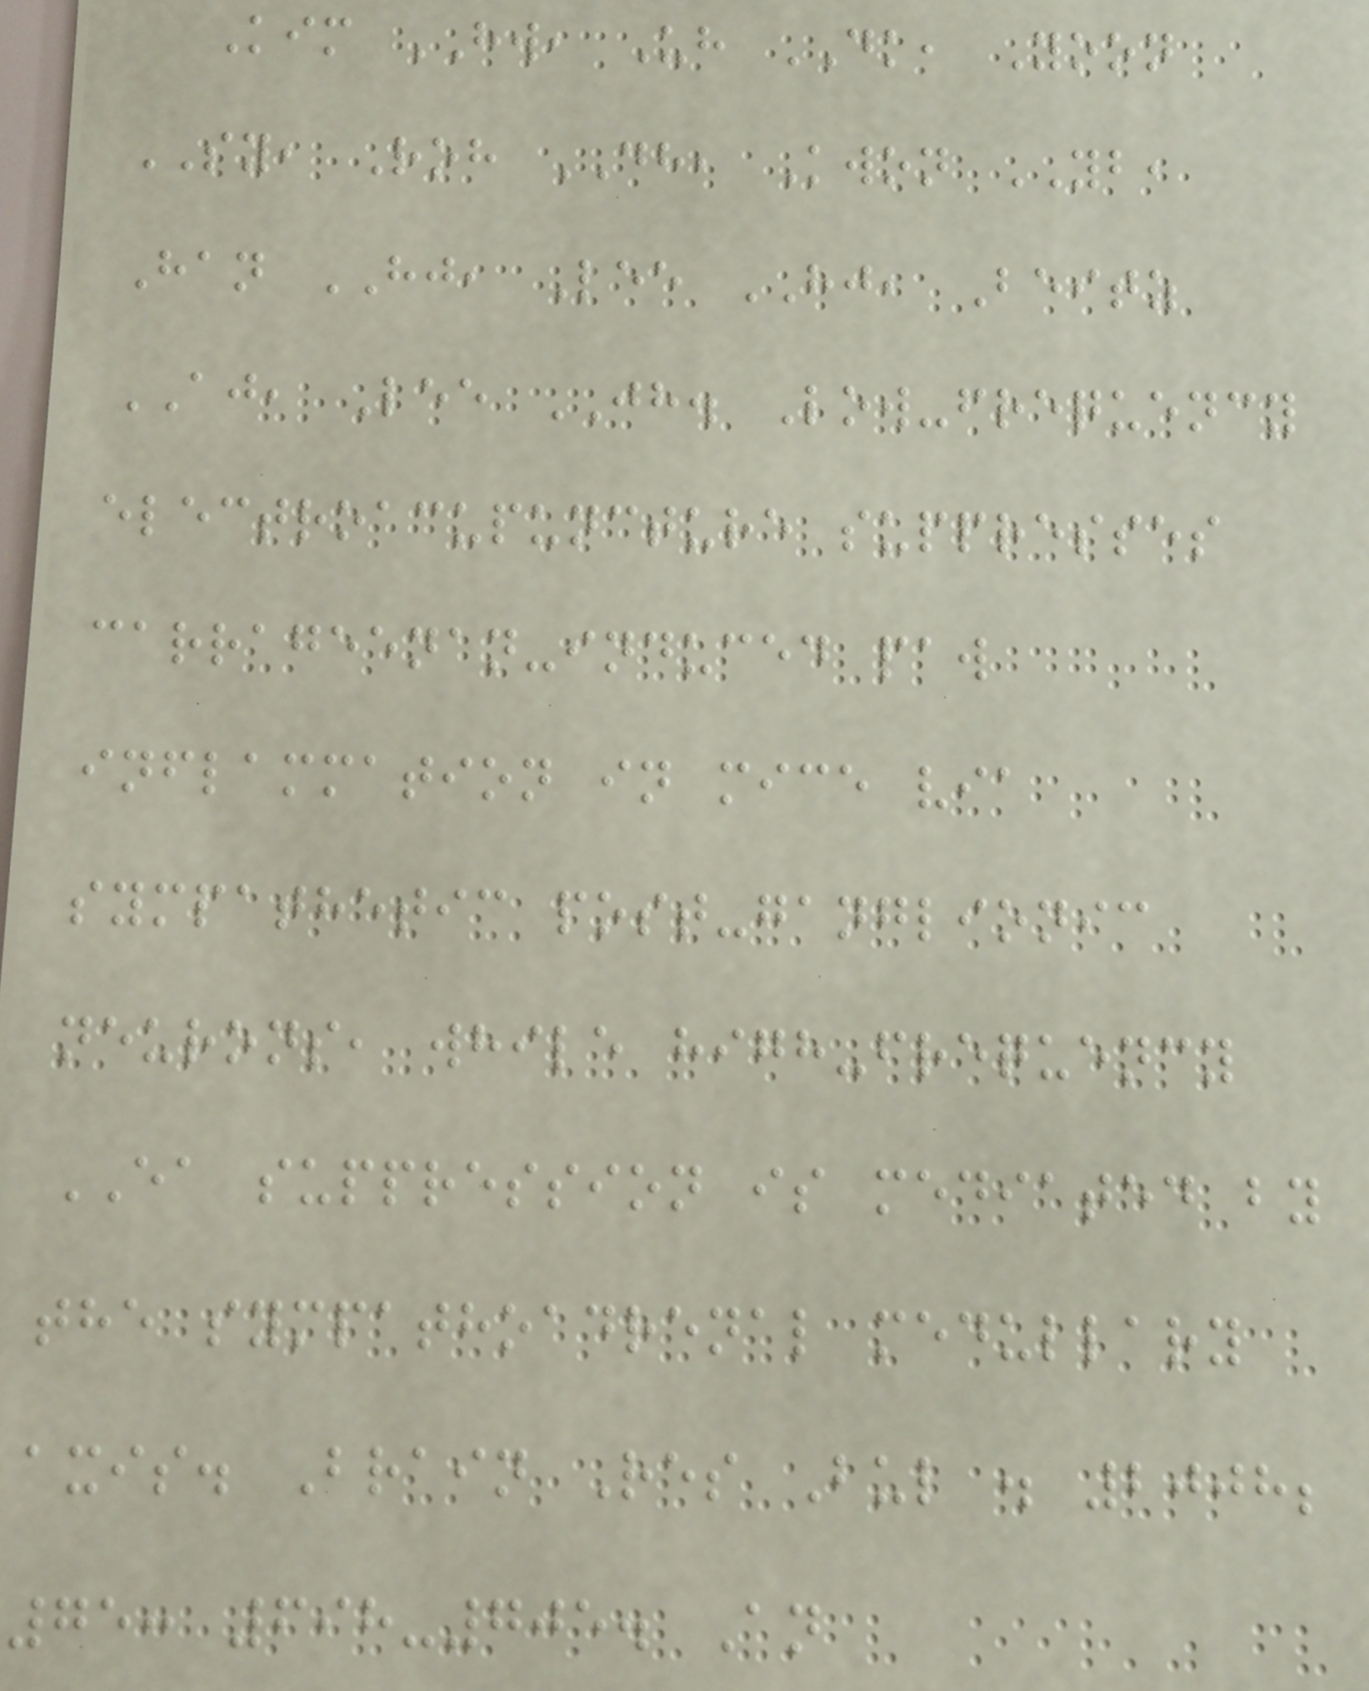Kim HW, Uh DK, Yoon
SY, Roh DH, Kwon YB,
Han HJ, Lee HJ, Beitz
AJ, Lee JH. Low-frequency
electroacupuncture suppresses
carrageenan-induced paw
inflammation in mice via
sympathetic post-ganglionic
neurons, while high-frequency
EA suppression is mediated by
the sympathoadrenal medullary
axis. Brain Res Bul . 2008;
75: 698-705. An
